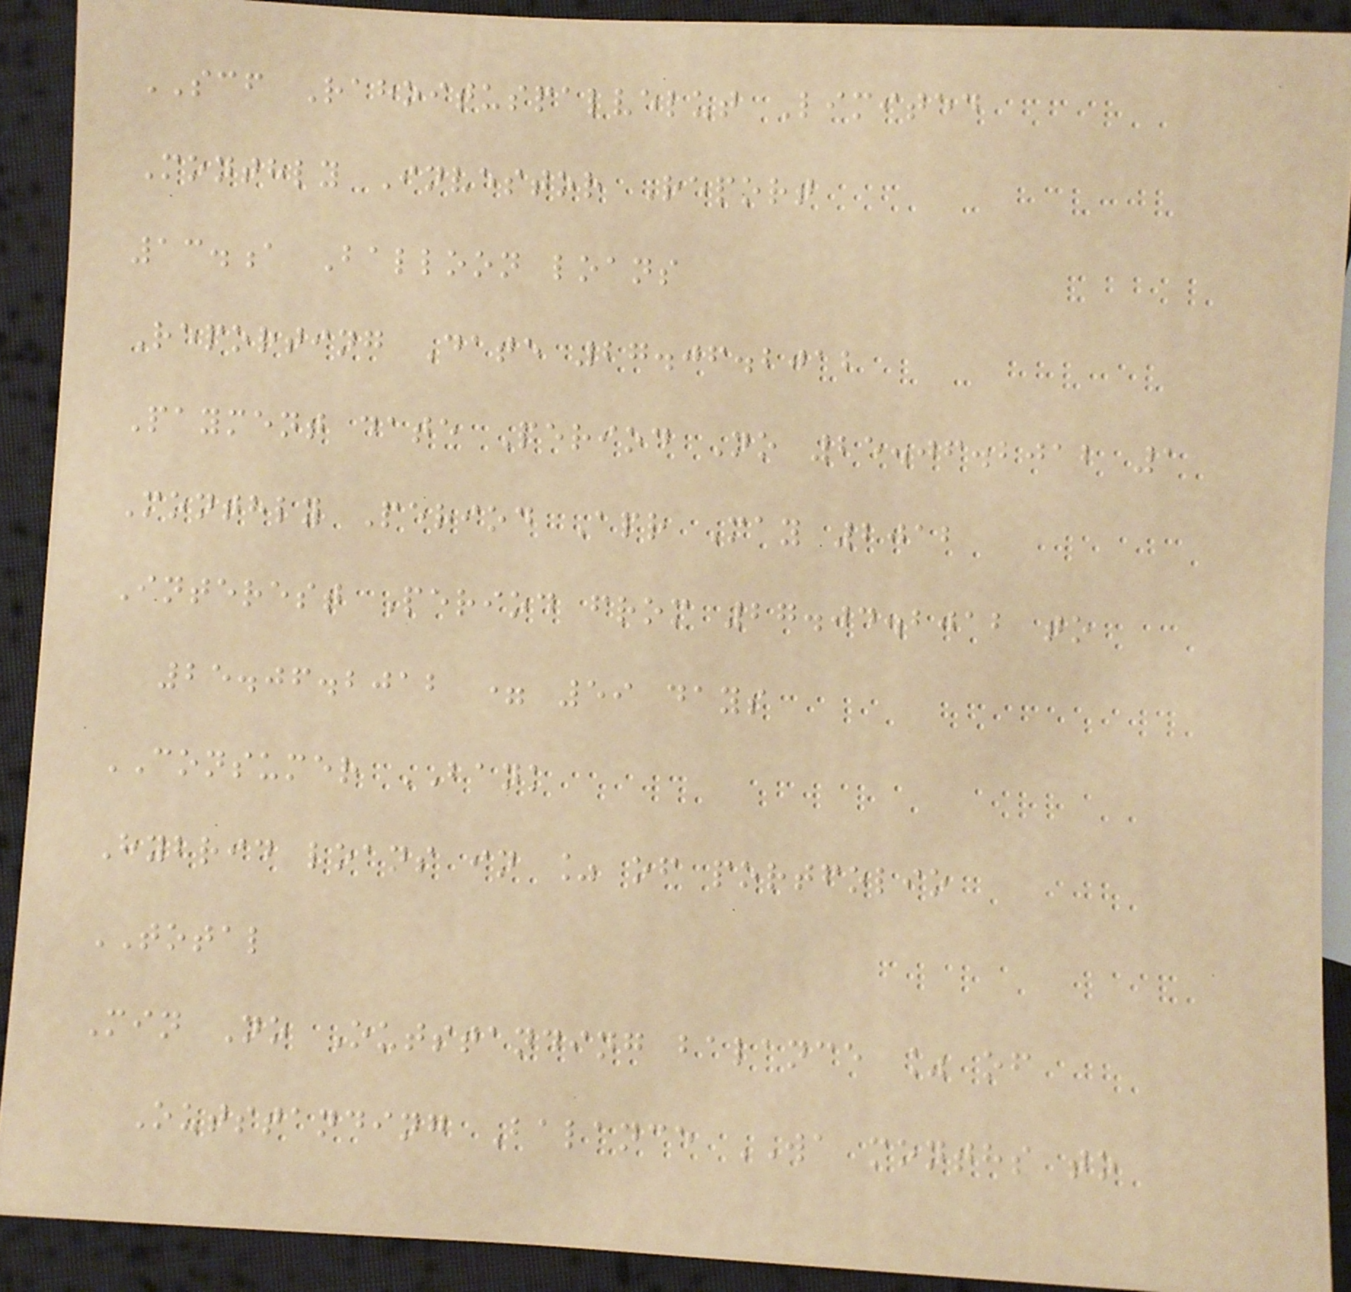SCF Rahoituspalvelut Limited
Monthly Investor Report
13.a Balloon loans
Reporting Date 27.06.2012
Payment date Period No 25.06.2012 1
Monthly Period Apr May 2012
Interest Period from 27.04.2012 to
25.06.2012 = 59 days
CONSUMER BANK
Hybrid loans in % of portfolio
TOTAL
Min No Outstanding balance % of
Outstanding Balance WA months to
